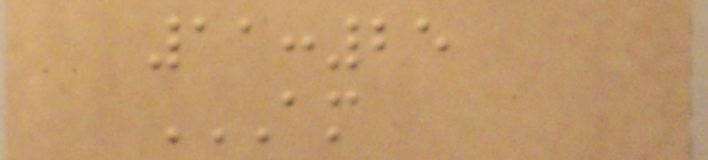11:25
AM
